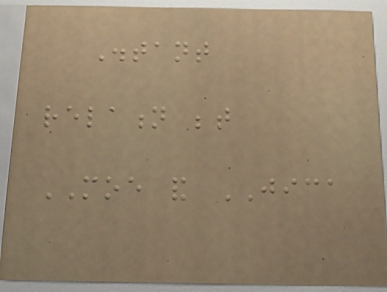Distant
relation between
MOE and JICA
